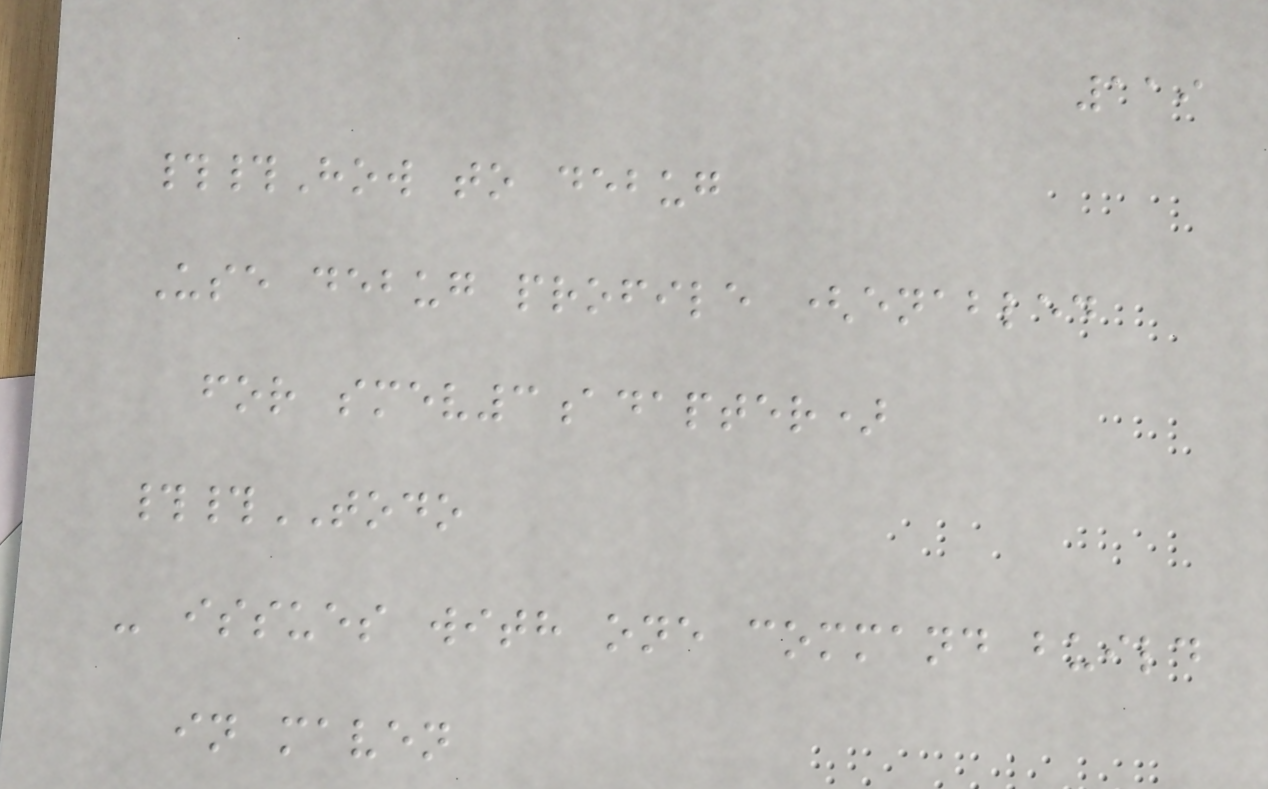119
##How to debug
Use debug profile (enabled
for smev3adapter)
##TODO
- issues with one command build
in maven
